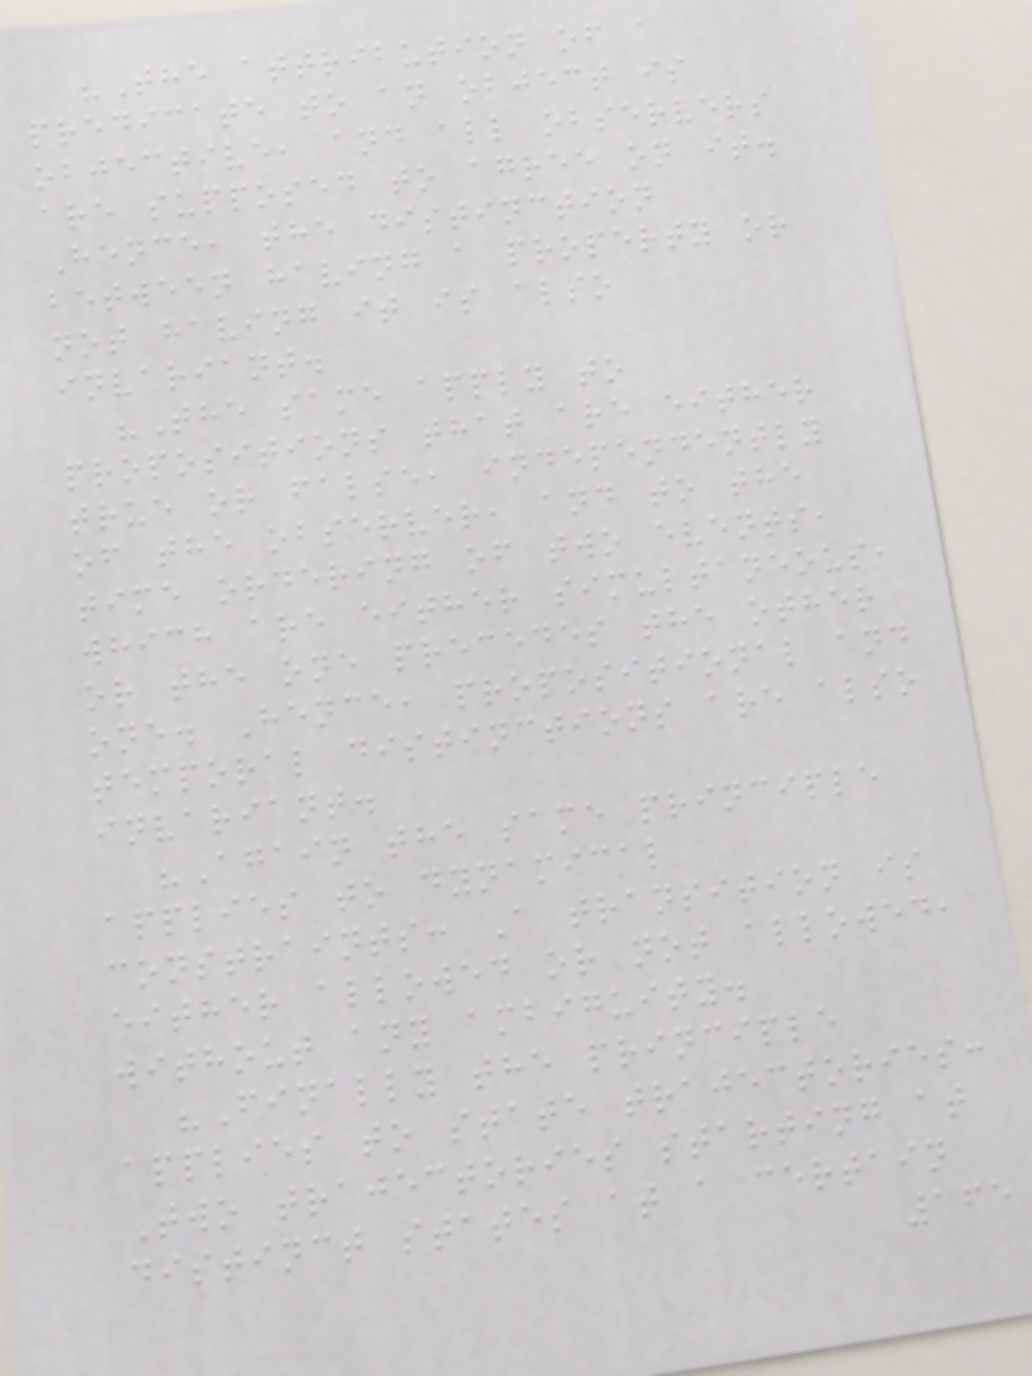"The attribution of a
predicate to an object is
objective, and all observers
are supposed to agree on it.
Hence, the distinction
between having a property or
not having it is also
invariant.
"The same apply to
propositions that are either
true or false, independently
of the observer, and to the
time ordering of two events,
which are either simultaneous,
or the one precedes the other
one. Hence, propositional and
temporal distinctions are also
invariant.
"Again the same principle
applies to dynamical
constraints: A transition is
either allowed or not allowed,
without any ambiguity.
"Finally the principle
applies to state trajectories:
Two trajectories starting at
distinct states at a certain
165
